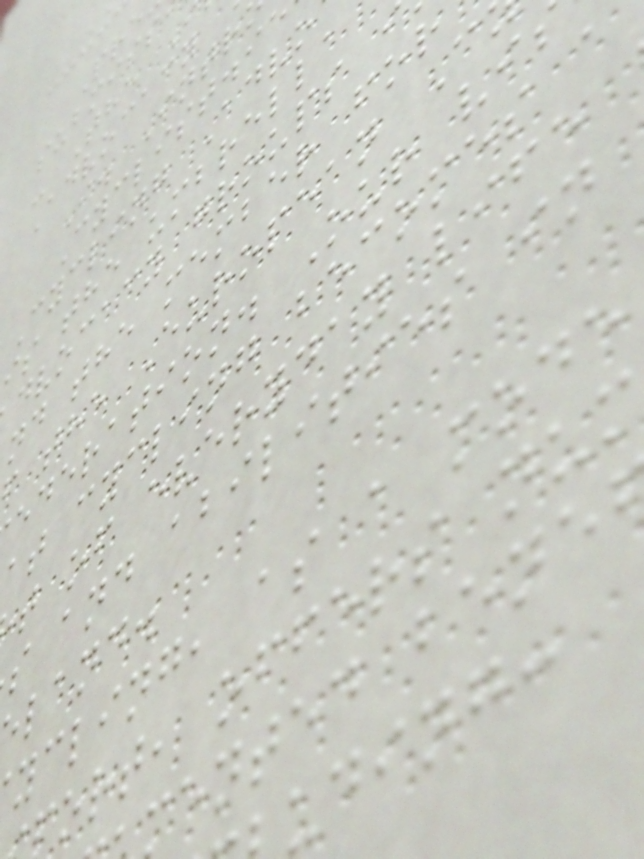- The
Advocacy
I. Intr
Cyclist.i
Cycling Advo
is the umbrella
dvocacy groups
nd the member for
the European C
ederation. Our vi
at cycling becomes a
t of everyday life
s and abilities in
land.
ycling, as a mode
ort, offers num
ented bene
uding:
